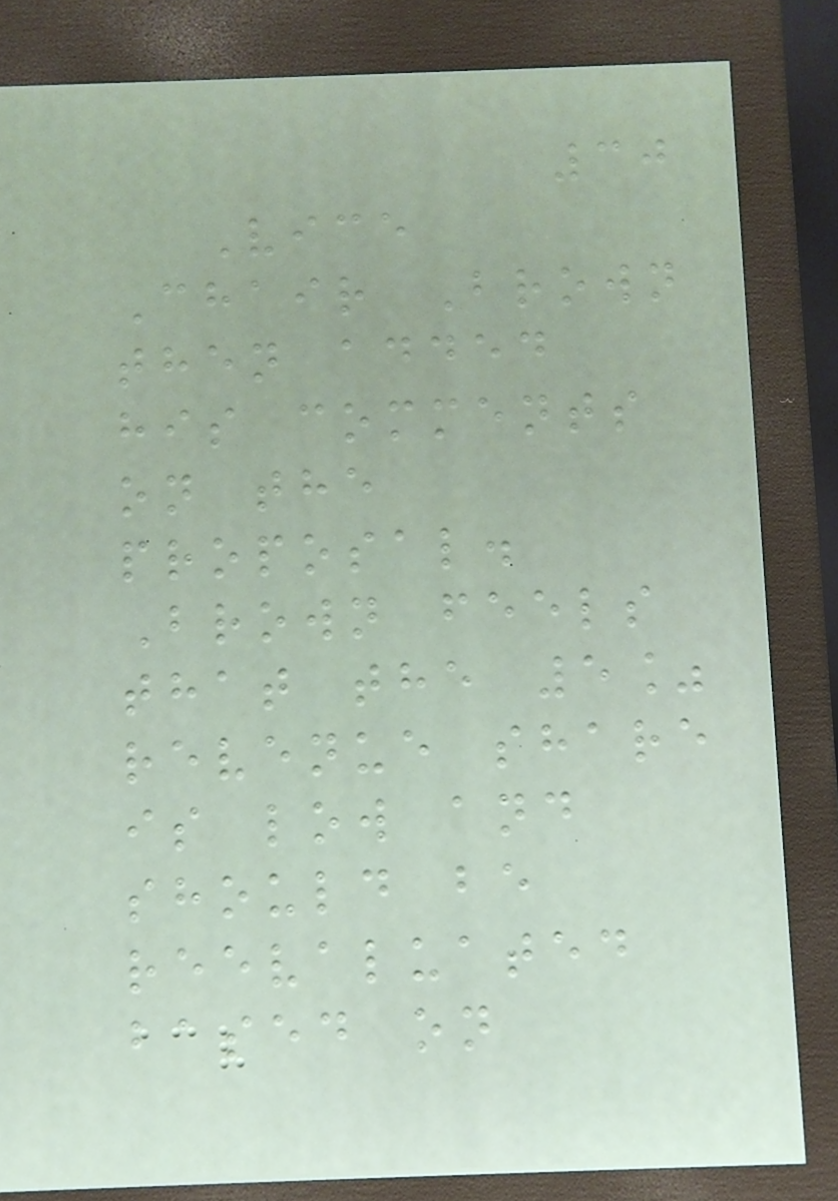30
Vice
Chair Brown
then added
his comments
on the
proposal.
Brown feels
that the 5%
revenue share
is low and
should be
reevaluated
based on
